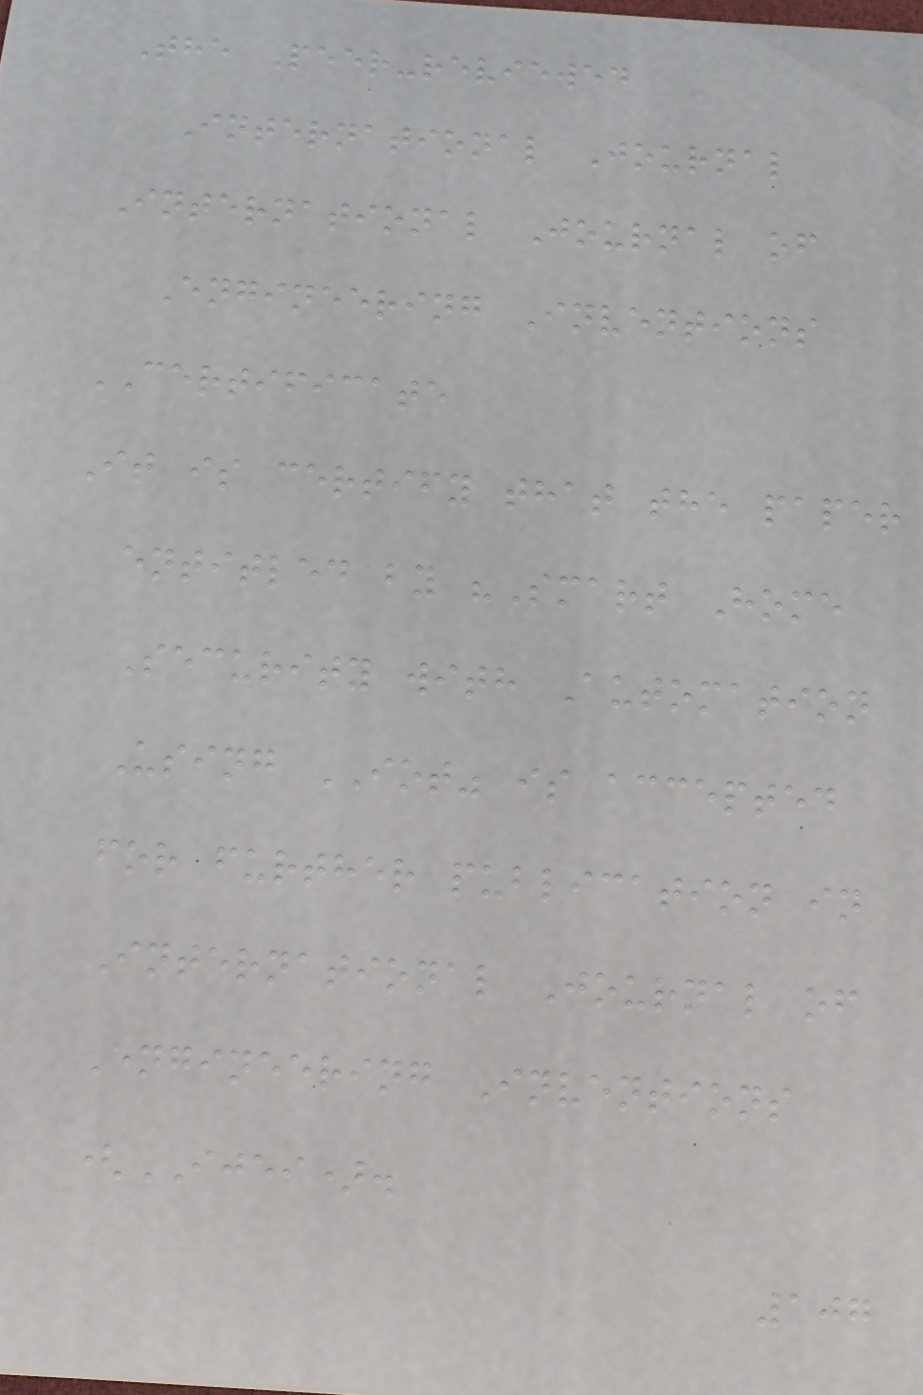The Peer-reviewed
International Journal
International Journal of
Engineering Inventions
CERTIFICATE
It is certify that the paper
entitled by "Smart Home
Security with Automation
Using IOT" is accepted
for further publication in
International Journal of
Engineering Inventions
(IJEI).
107
